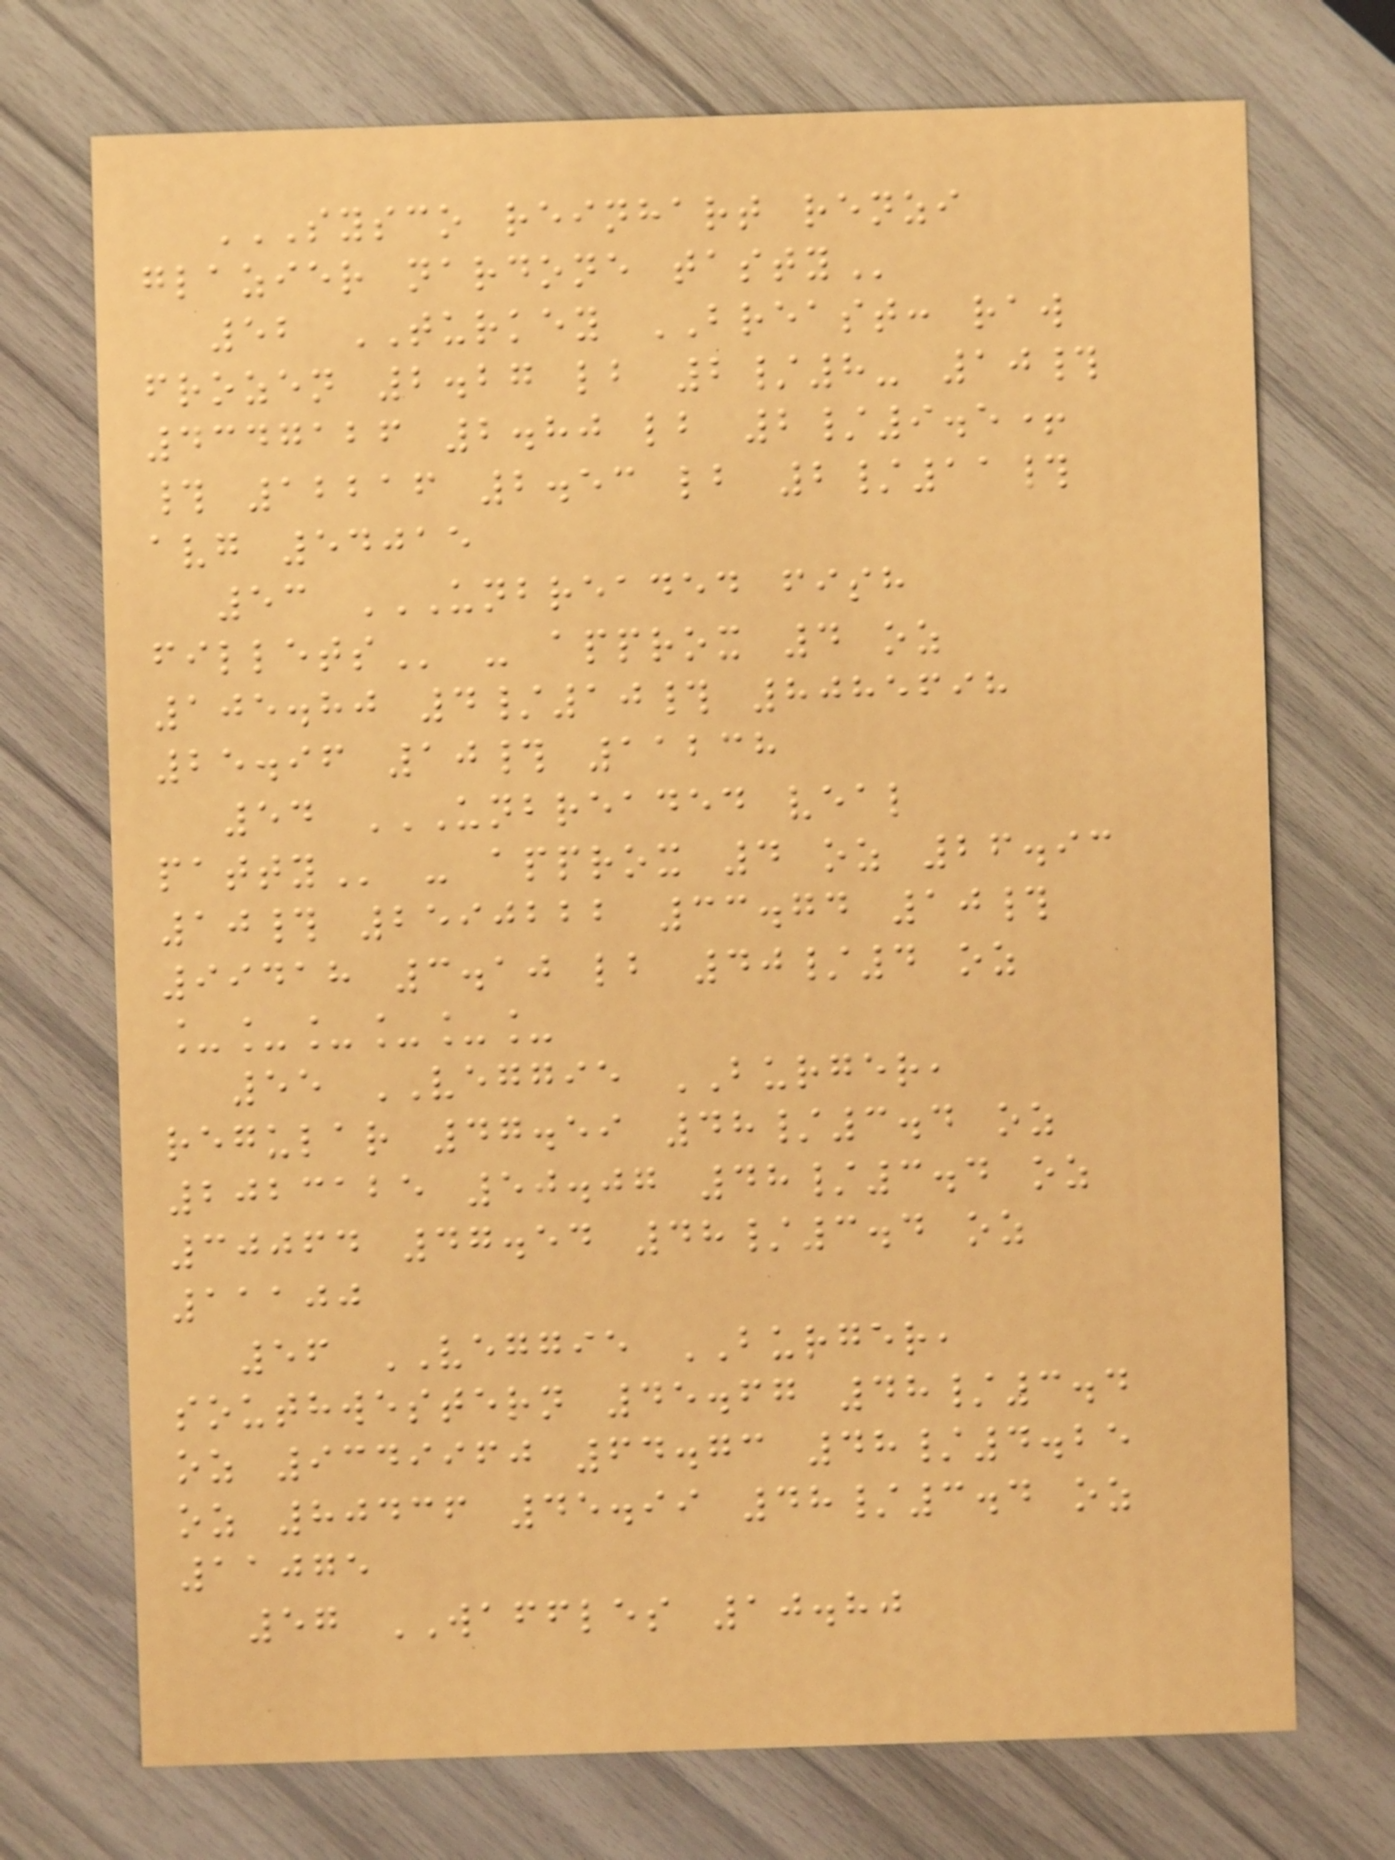SYSCO REINHART RENZI
GLAZIER NARDONE TASTY
52 TURKEY BREAST: raw
frozen 2.27 lb 2/8- 10#
4347126 2.80 lb 2/9.5+
# 12216 2.53 lb 2/11#
avg 54015
53 UNBREADED FISH
FILLETS - approx 4 oz
105.80 4/10# 8085698
25.96 10# 11238
54 UNBREADED VEAL
PATTY - approx 4 oz 26.93
10# 2590222 33.74 10#
99418 3.10 lb 40/4 oz
______
55 VEGGIE BURGER,
regular 47.59 48/3.4 oz
2023125 50.07 48/3.4 oz
30064 47.54 48/3.4 oz
11100
56 VEGGIE BURGER,
southwestern 45.67 48/3.4
oz 9349960 64.73 48/4.25
oz 80436 45.99 48/3.4 oz
11075
57 WAFFLES 10.80
